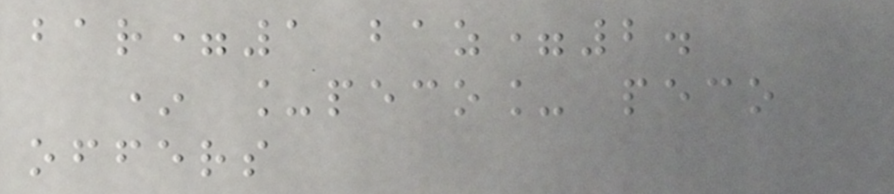bar=1 baz=2.
* _peco_ peco
offers
